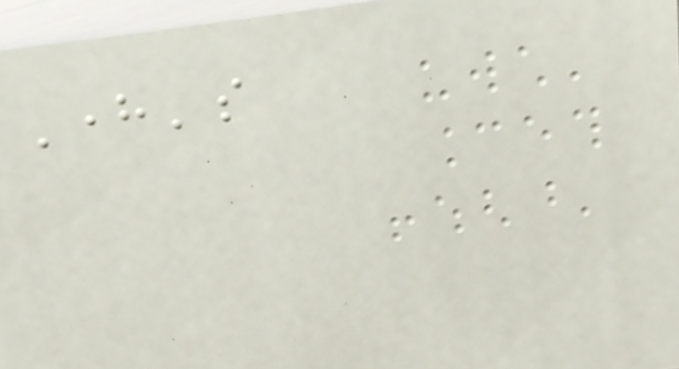Here's
